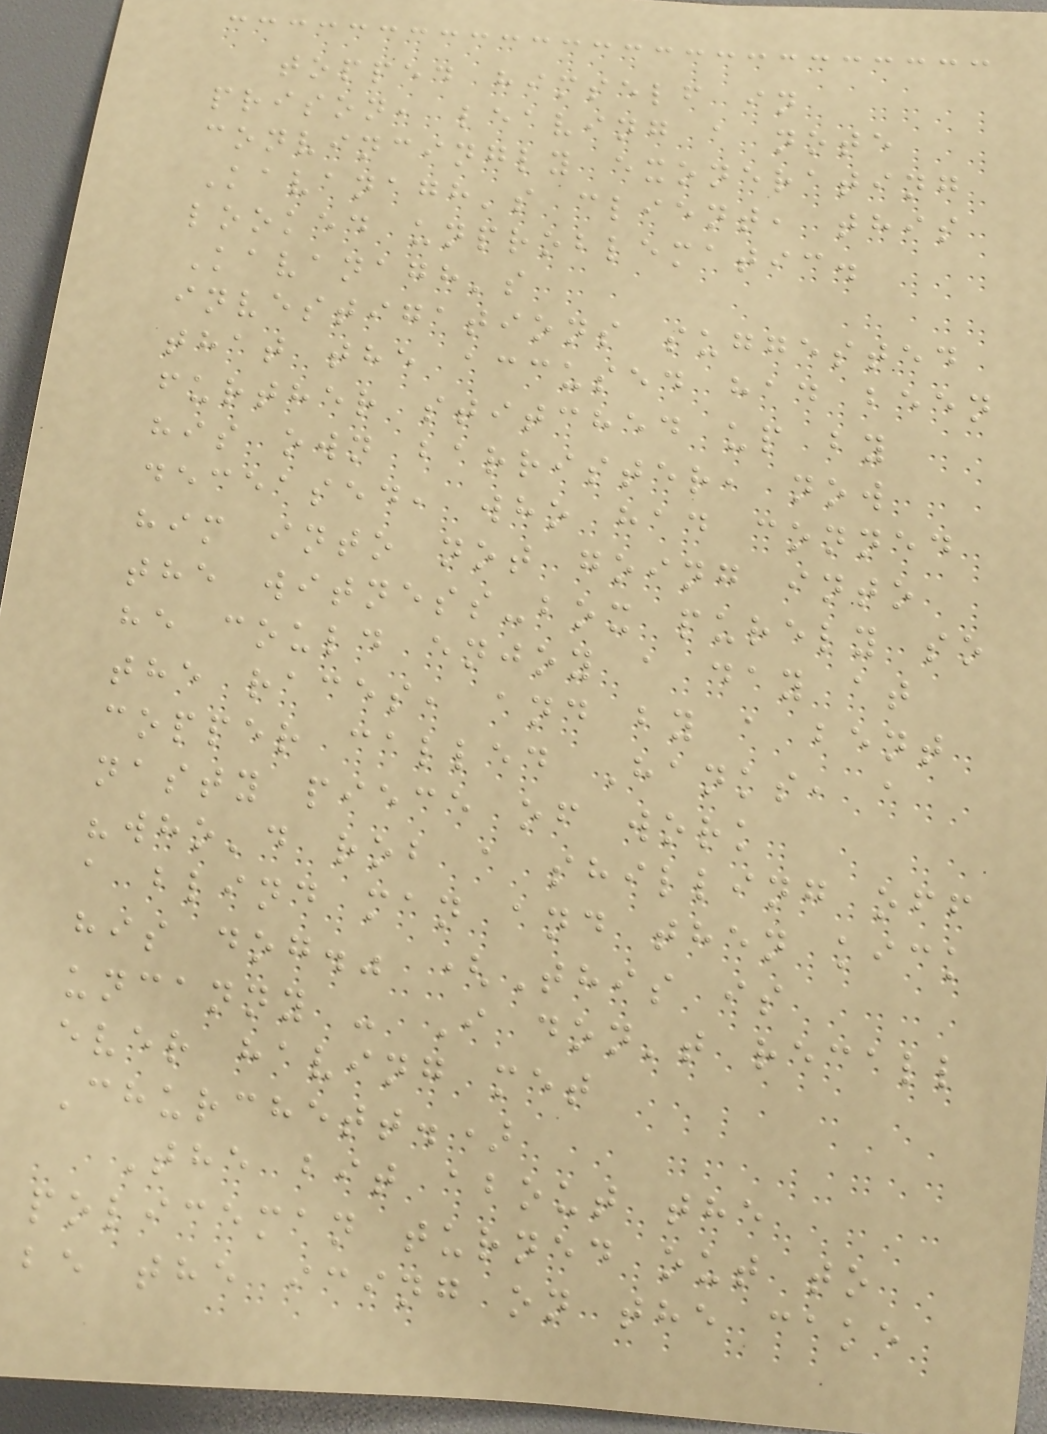topped himself in
prison, leaving a note
convincingly exonerating
Kavanagh's client, this
looked unproblematic.
Kavanagh's
investigations suggested
that the accused had been
further stitched up by
his own barrister, now
deceased, who had conned
him into not going into
the witness-box purely so
he could enjoy a day at
the races, and by a bent
copper called Hanks, a
nasty piece of work
"who'd rob a shilling off
a blind man and then kick
his dog." (This is
uncanny - I don't recall
ever having met
Churchett.)
The bit about the
policeman turned out to
be the icing on the cake
